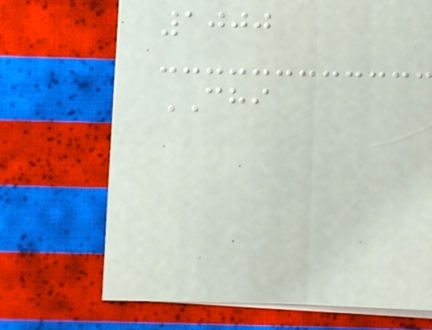1000
CHI
